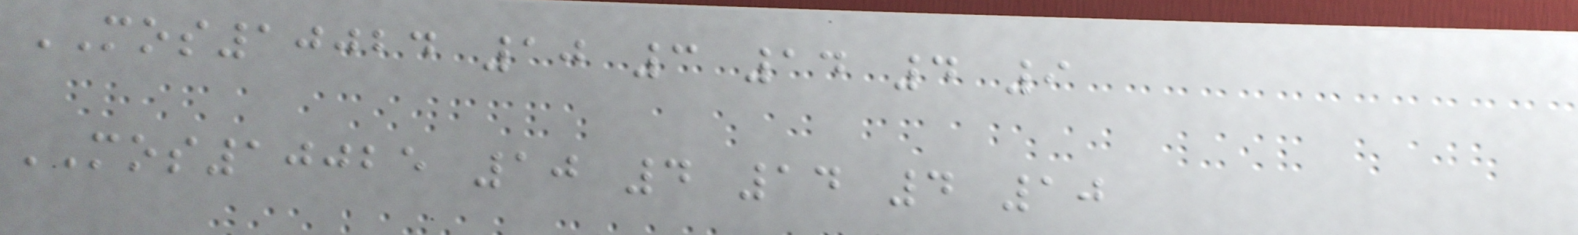MOS10024 10 3 14 4 9
MOS10025 10 4 14 4 10
